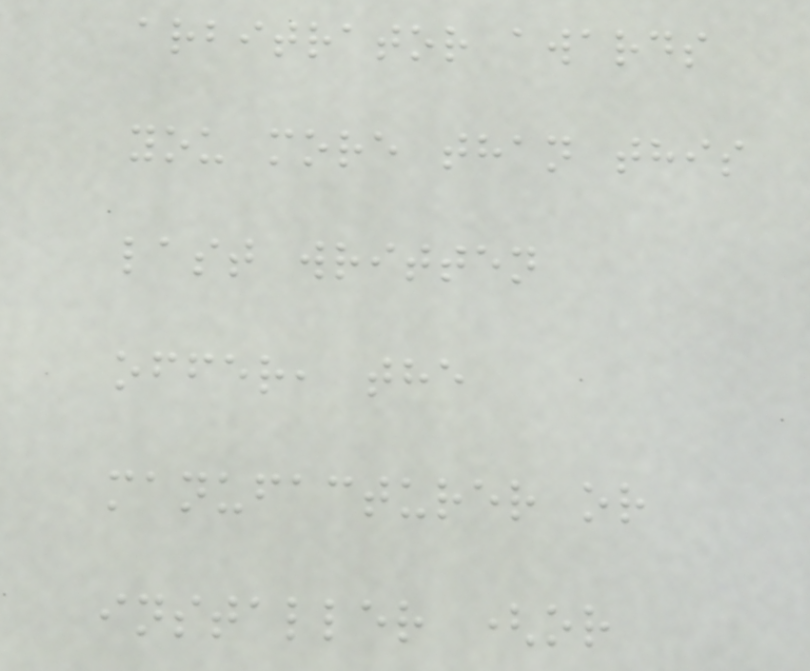arbitrator awards
you more than this
last written
offer, the
manufacturer or
installer (or
